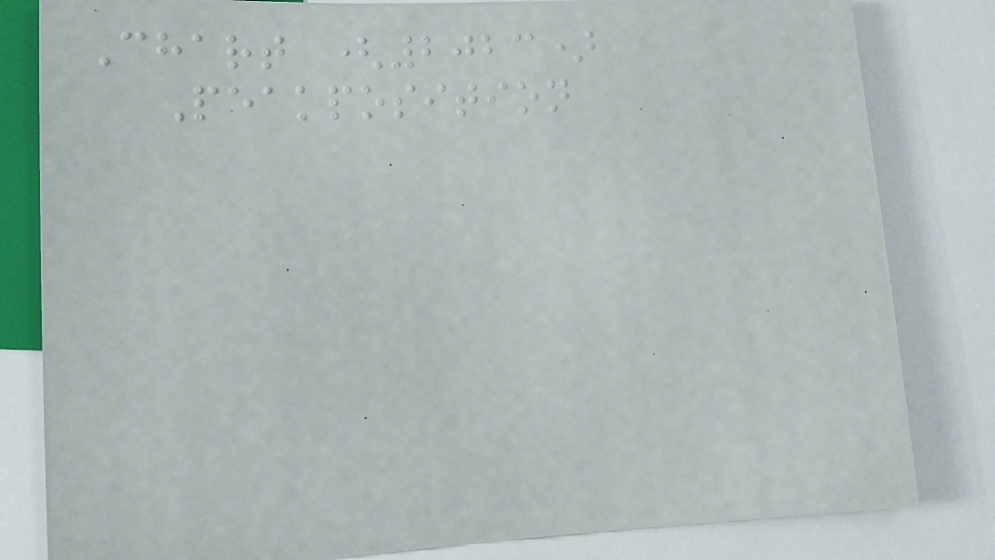Chart (2023)
Peakposition
